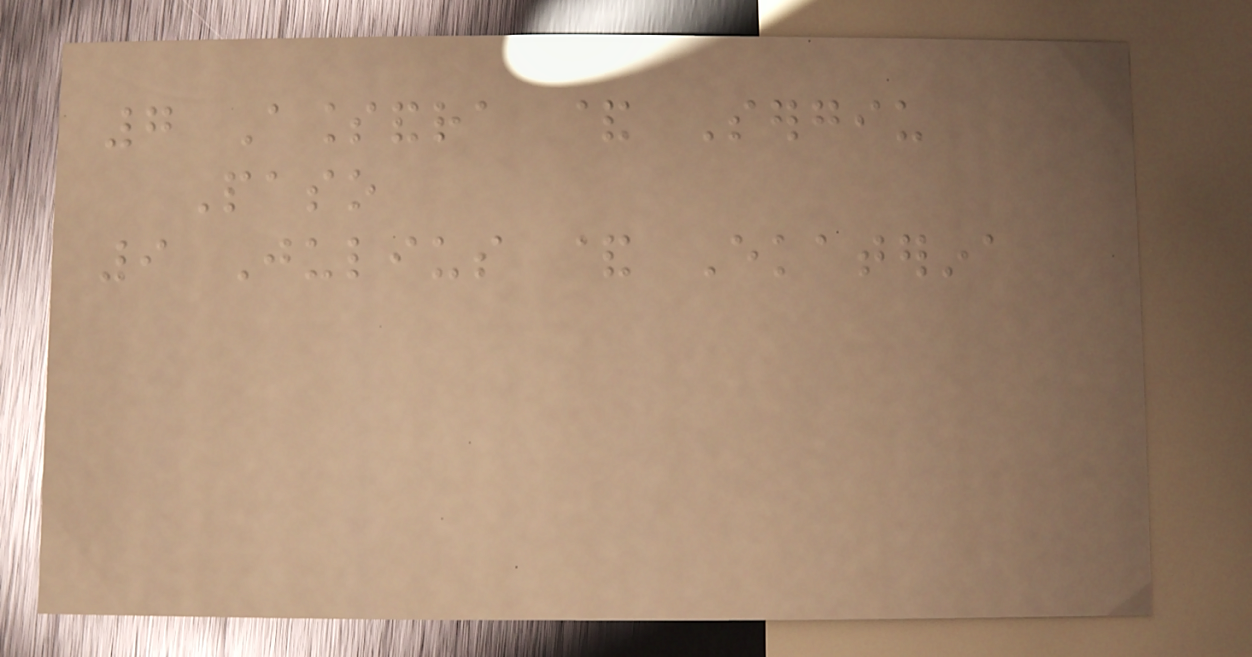7 Alessandra & Sergiu
Paso
9 Julius & Ekaterina
